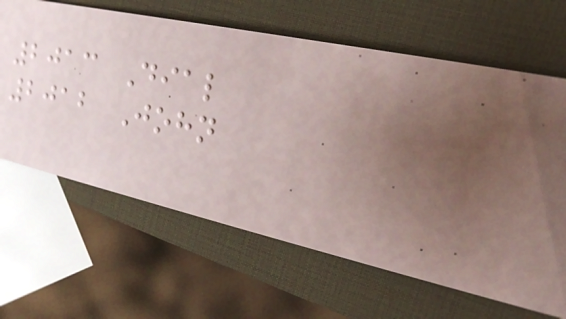2013 Dial
2012 John
